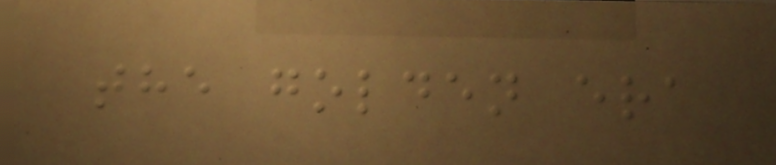the golden era
